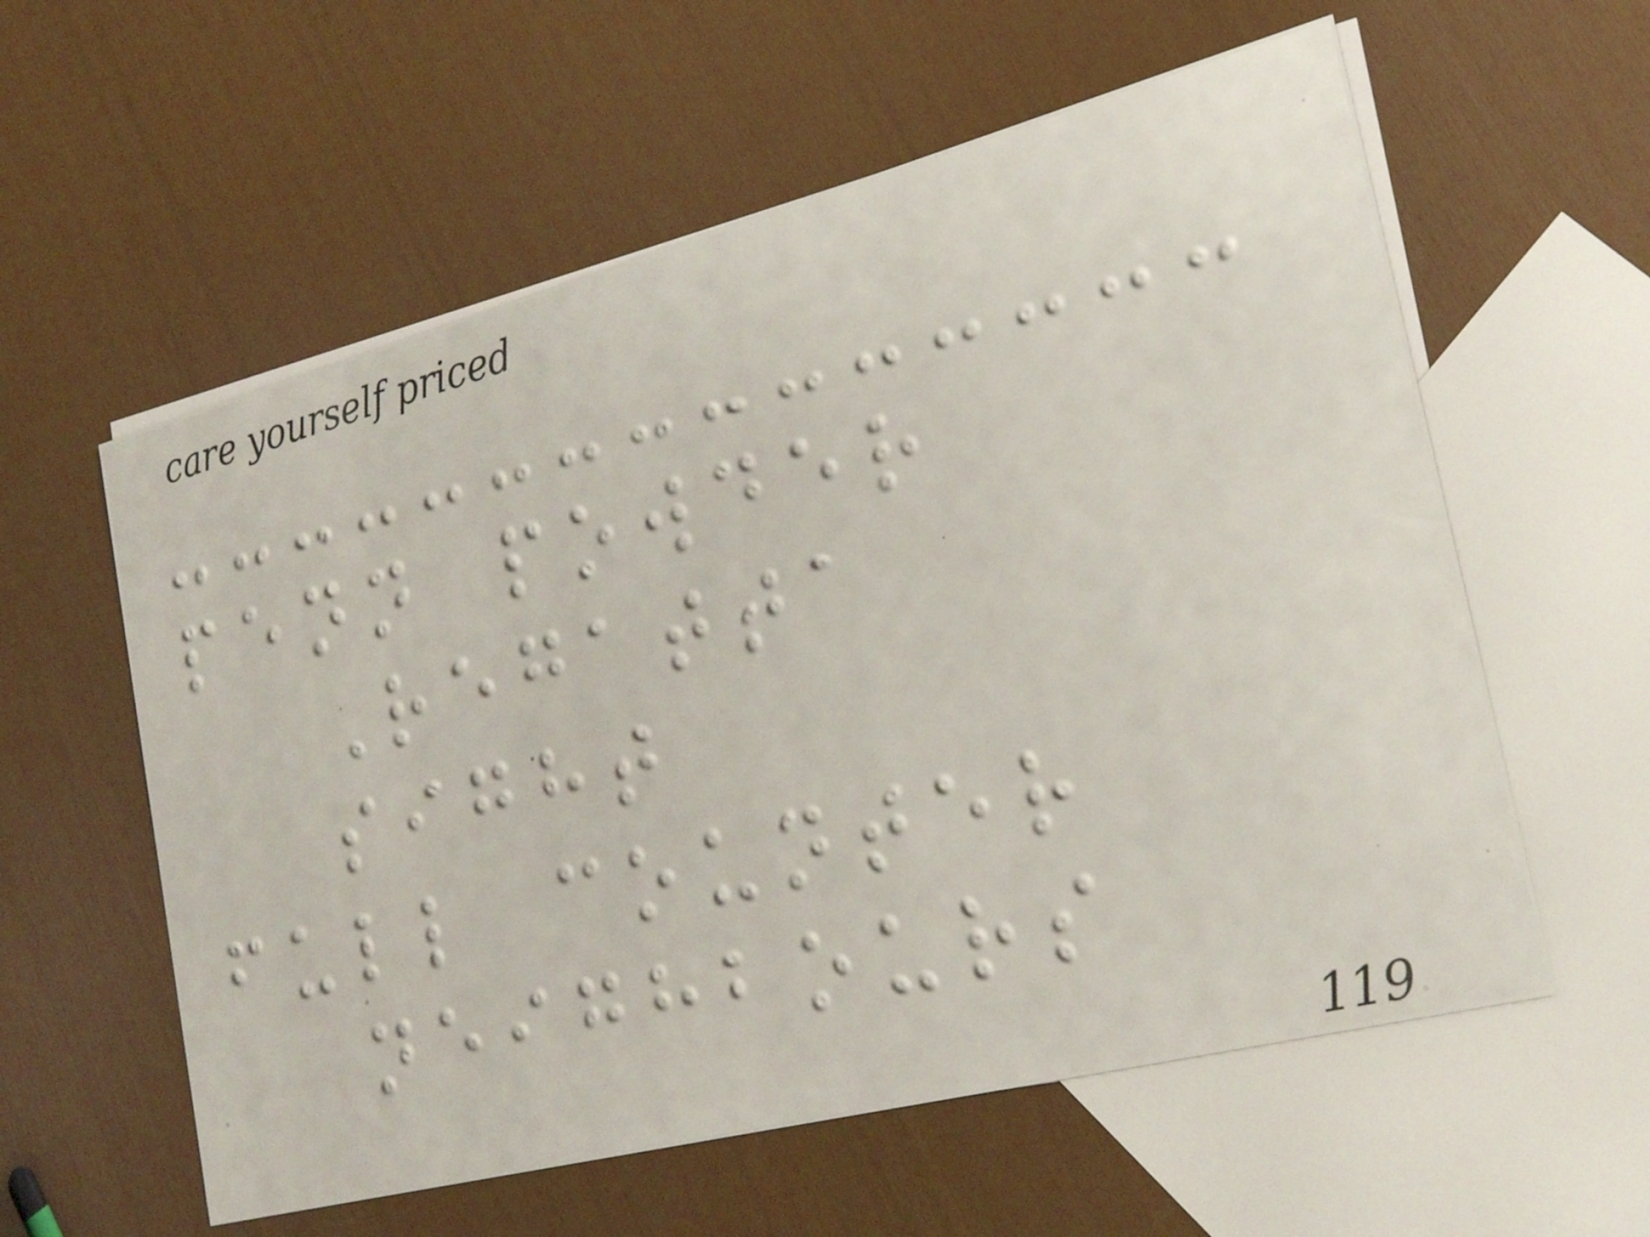penn powder
Regatta
sight
full counter
neighbours
